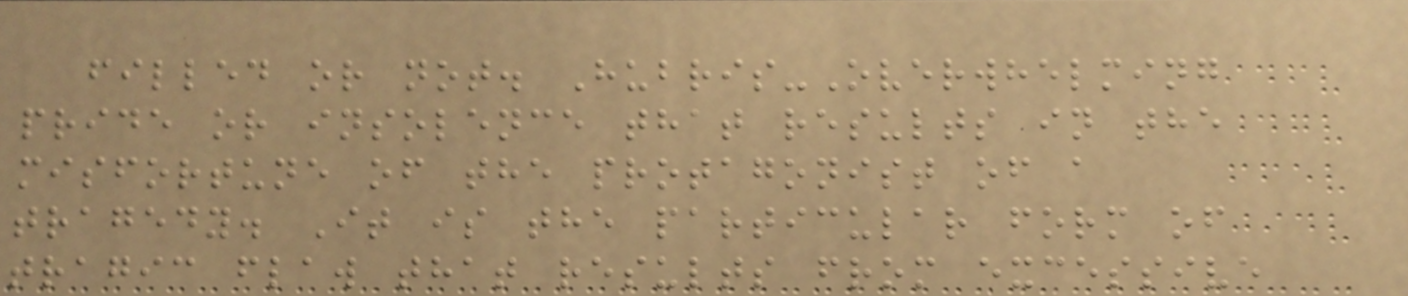filled or not. Hubris-Overwhelming
pride or insolence that results in the
misfortune of the protagonist of a
tragedy. It is the particular form of
tragic flaw that results from excessive
